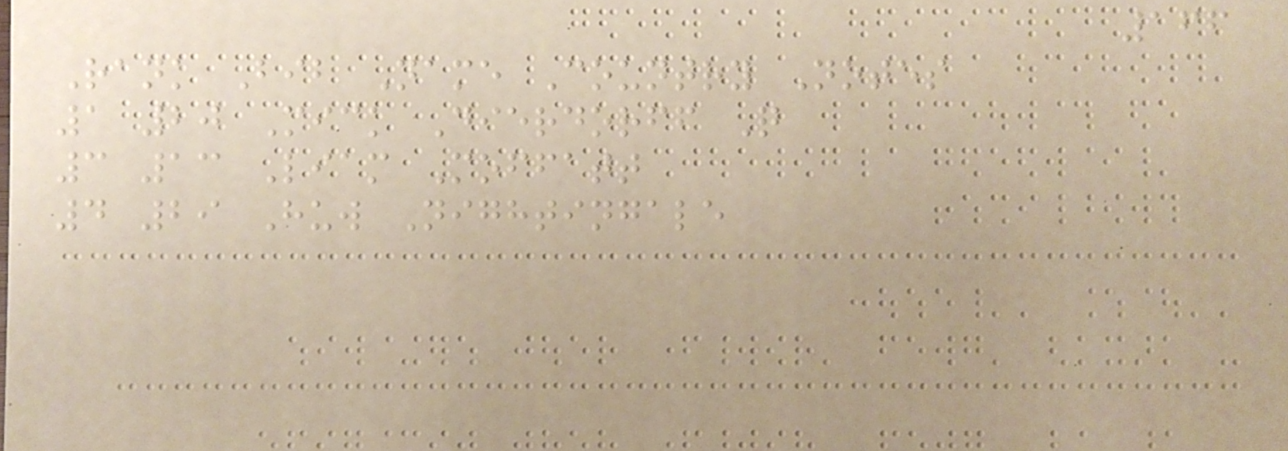166
Rank Bib Name Country Notes
1 20 Mick Dierdorff Q
3 13 Liam Moffatt
4 29 Huw Nightingale
